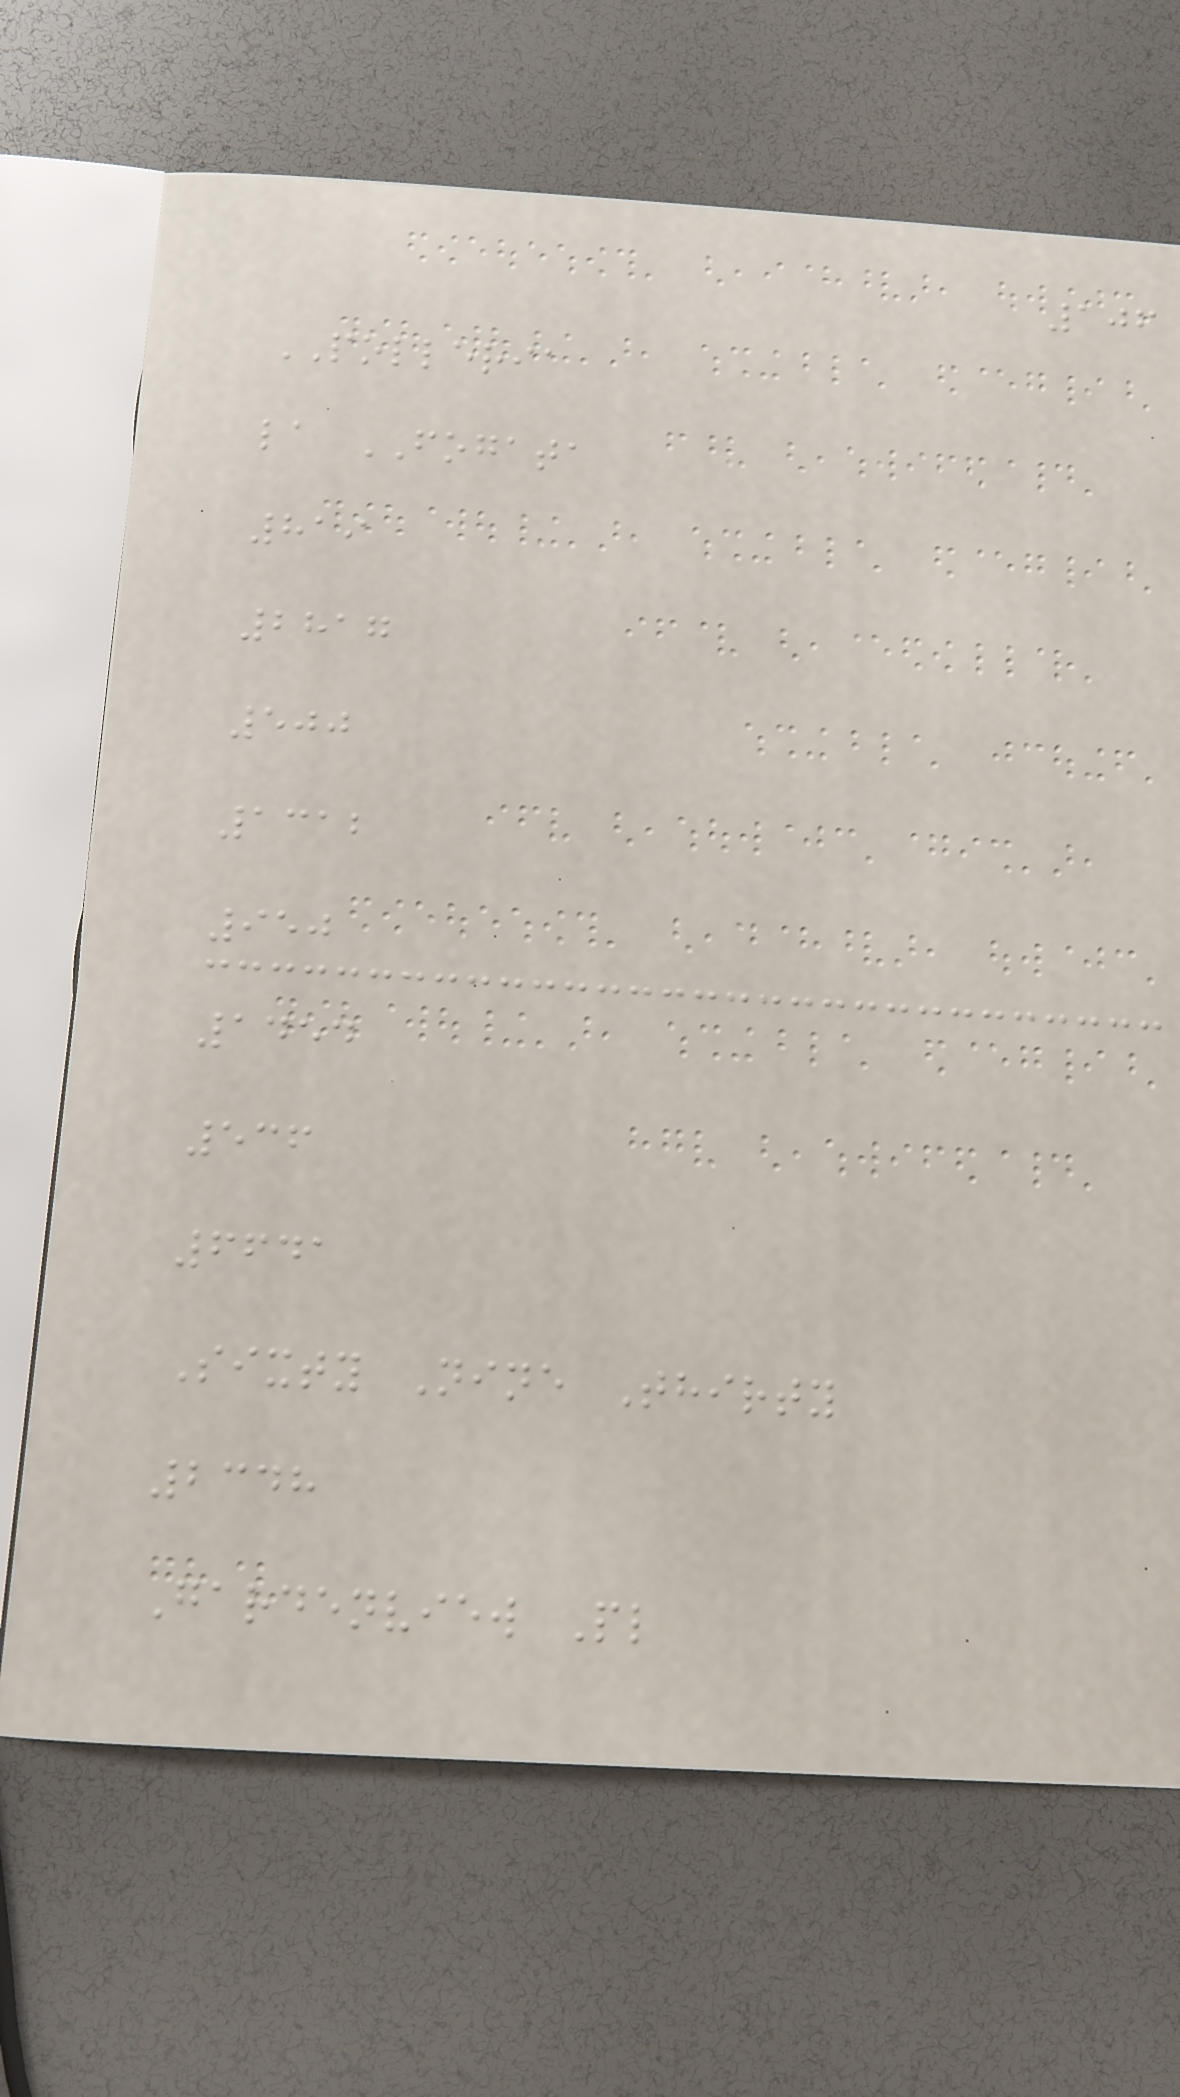106
POLLERIA
la FOGATA
819
2817
500
1312
950
1454
536
6641
Sixty Nine Thirty
2348
Gardenview Pl
